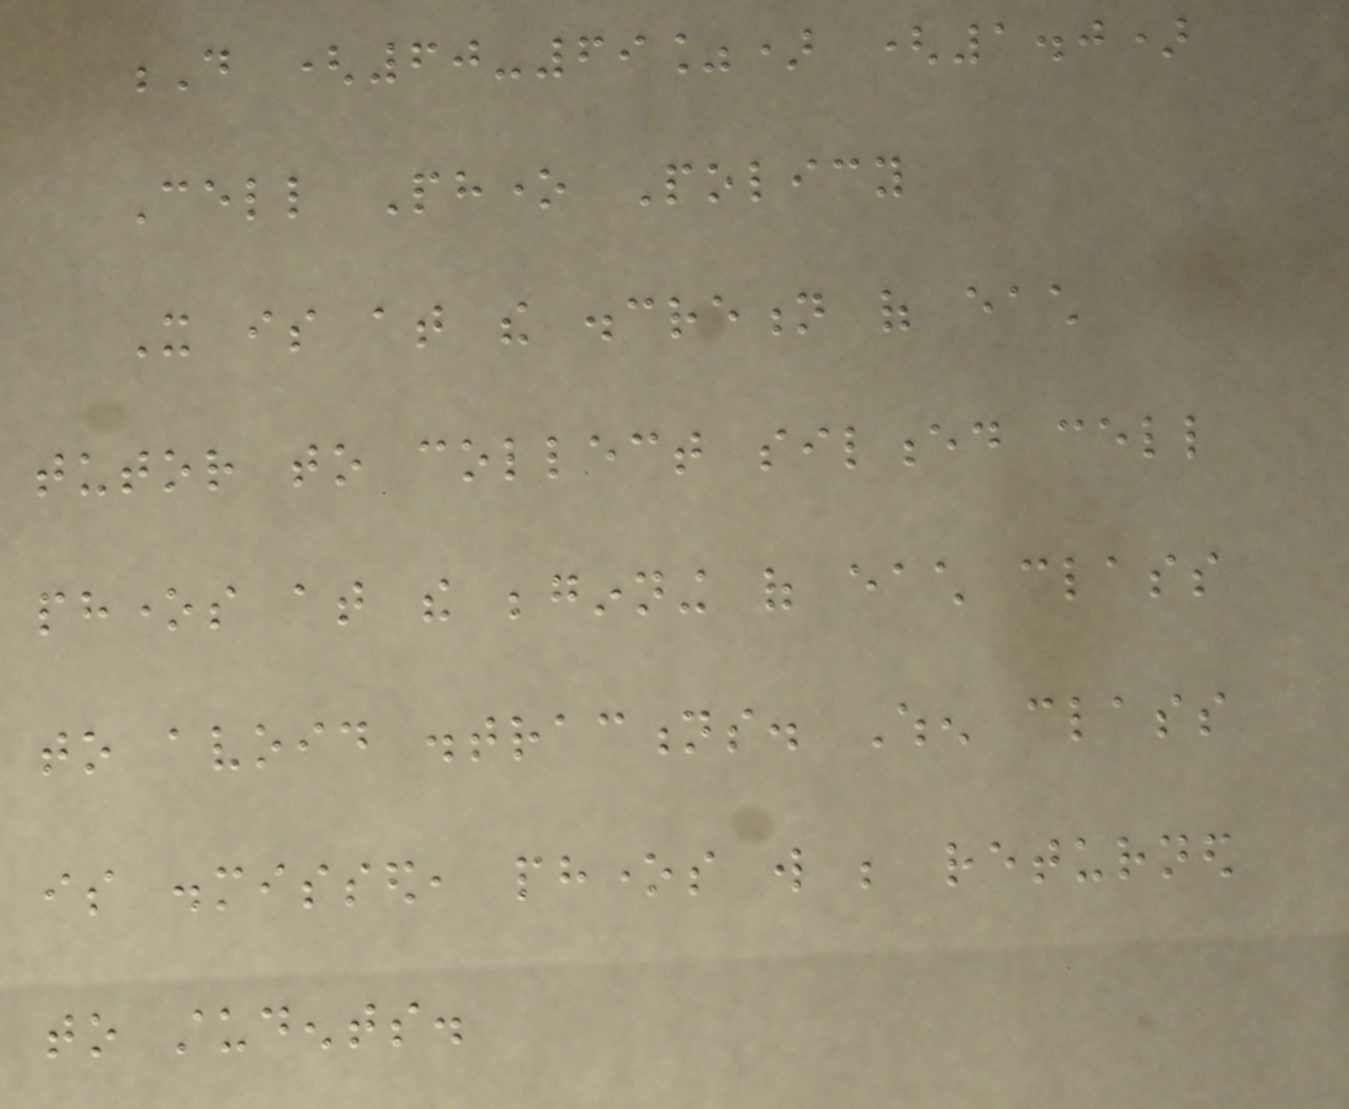D (60-69%) (1.0)
Cell Phone Policy
It is at the discretion of each
tutor to collect silenced cell
phones at the beginning of each class
to avoid distractions. When class
is dismissed, phones will be returned
to students.
